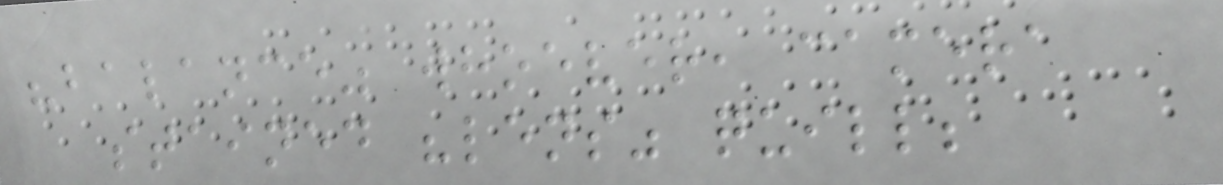"balance" whoever, camera
stained "lens" quill;
